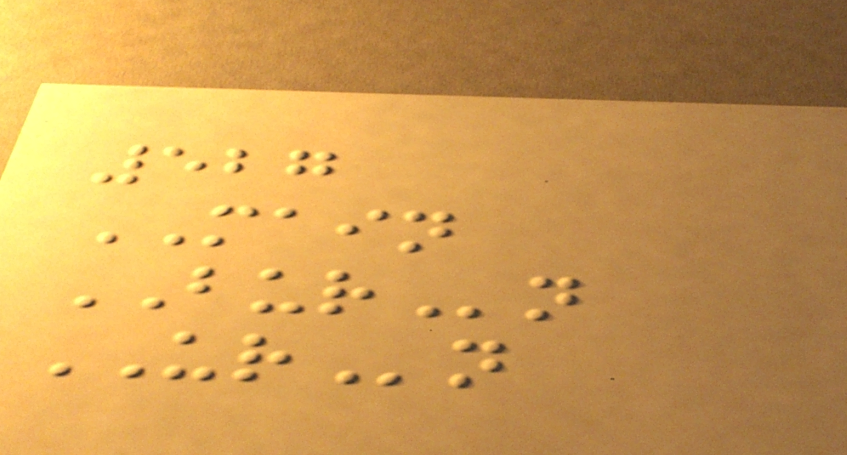527
MAIN
BURn
URn
